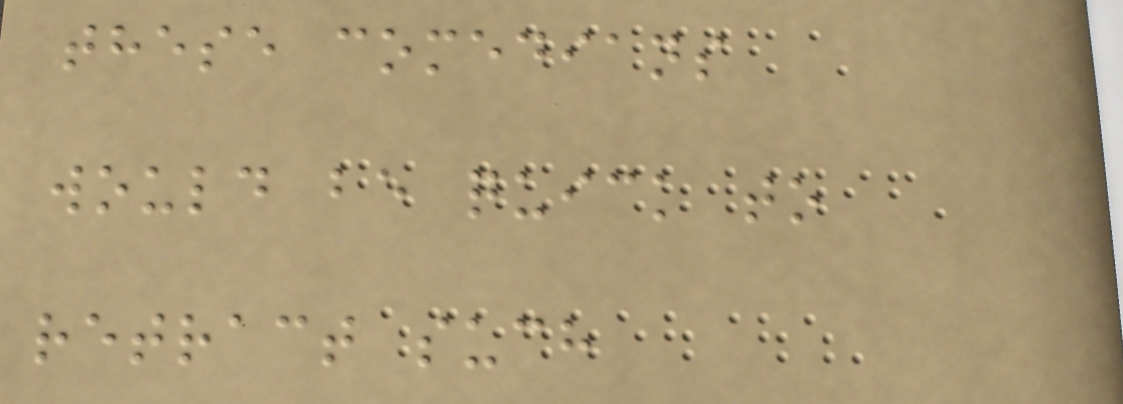these comedians
would be quick to
retract such
